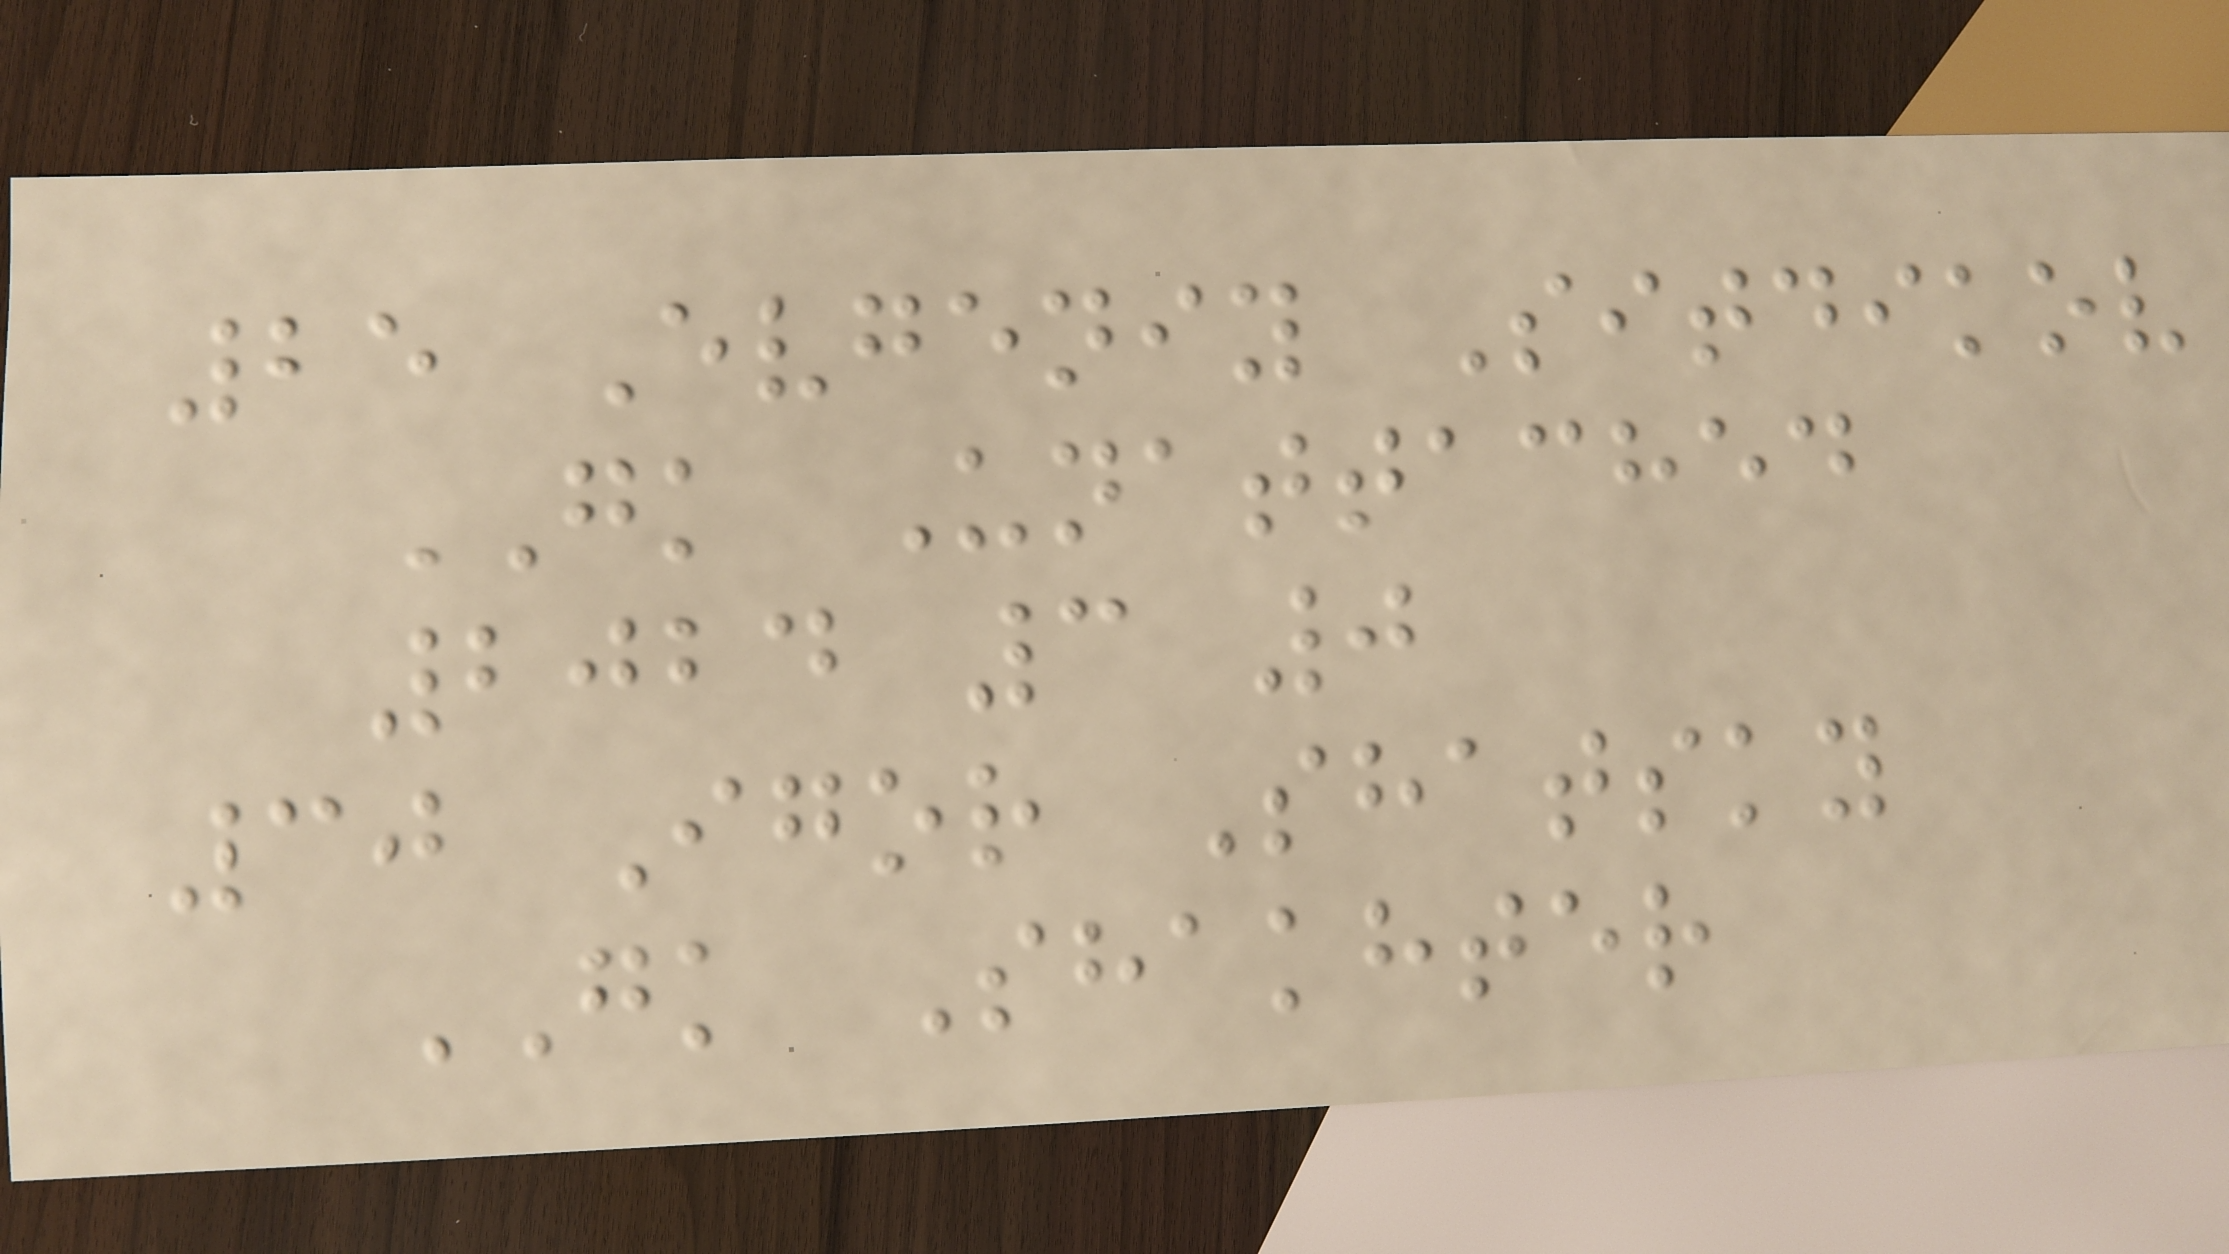25 Evgeniy Sitdikov
GK Unattached
2024 3 0
30 Igor Shatsky
GK Shakhter
